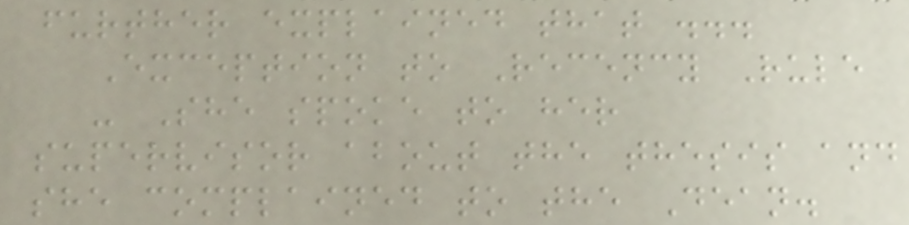further explained that ...
Exception to Recency Rule
- She spoke to her
supervisor about the thesis and
she complained to the Dean.
